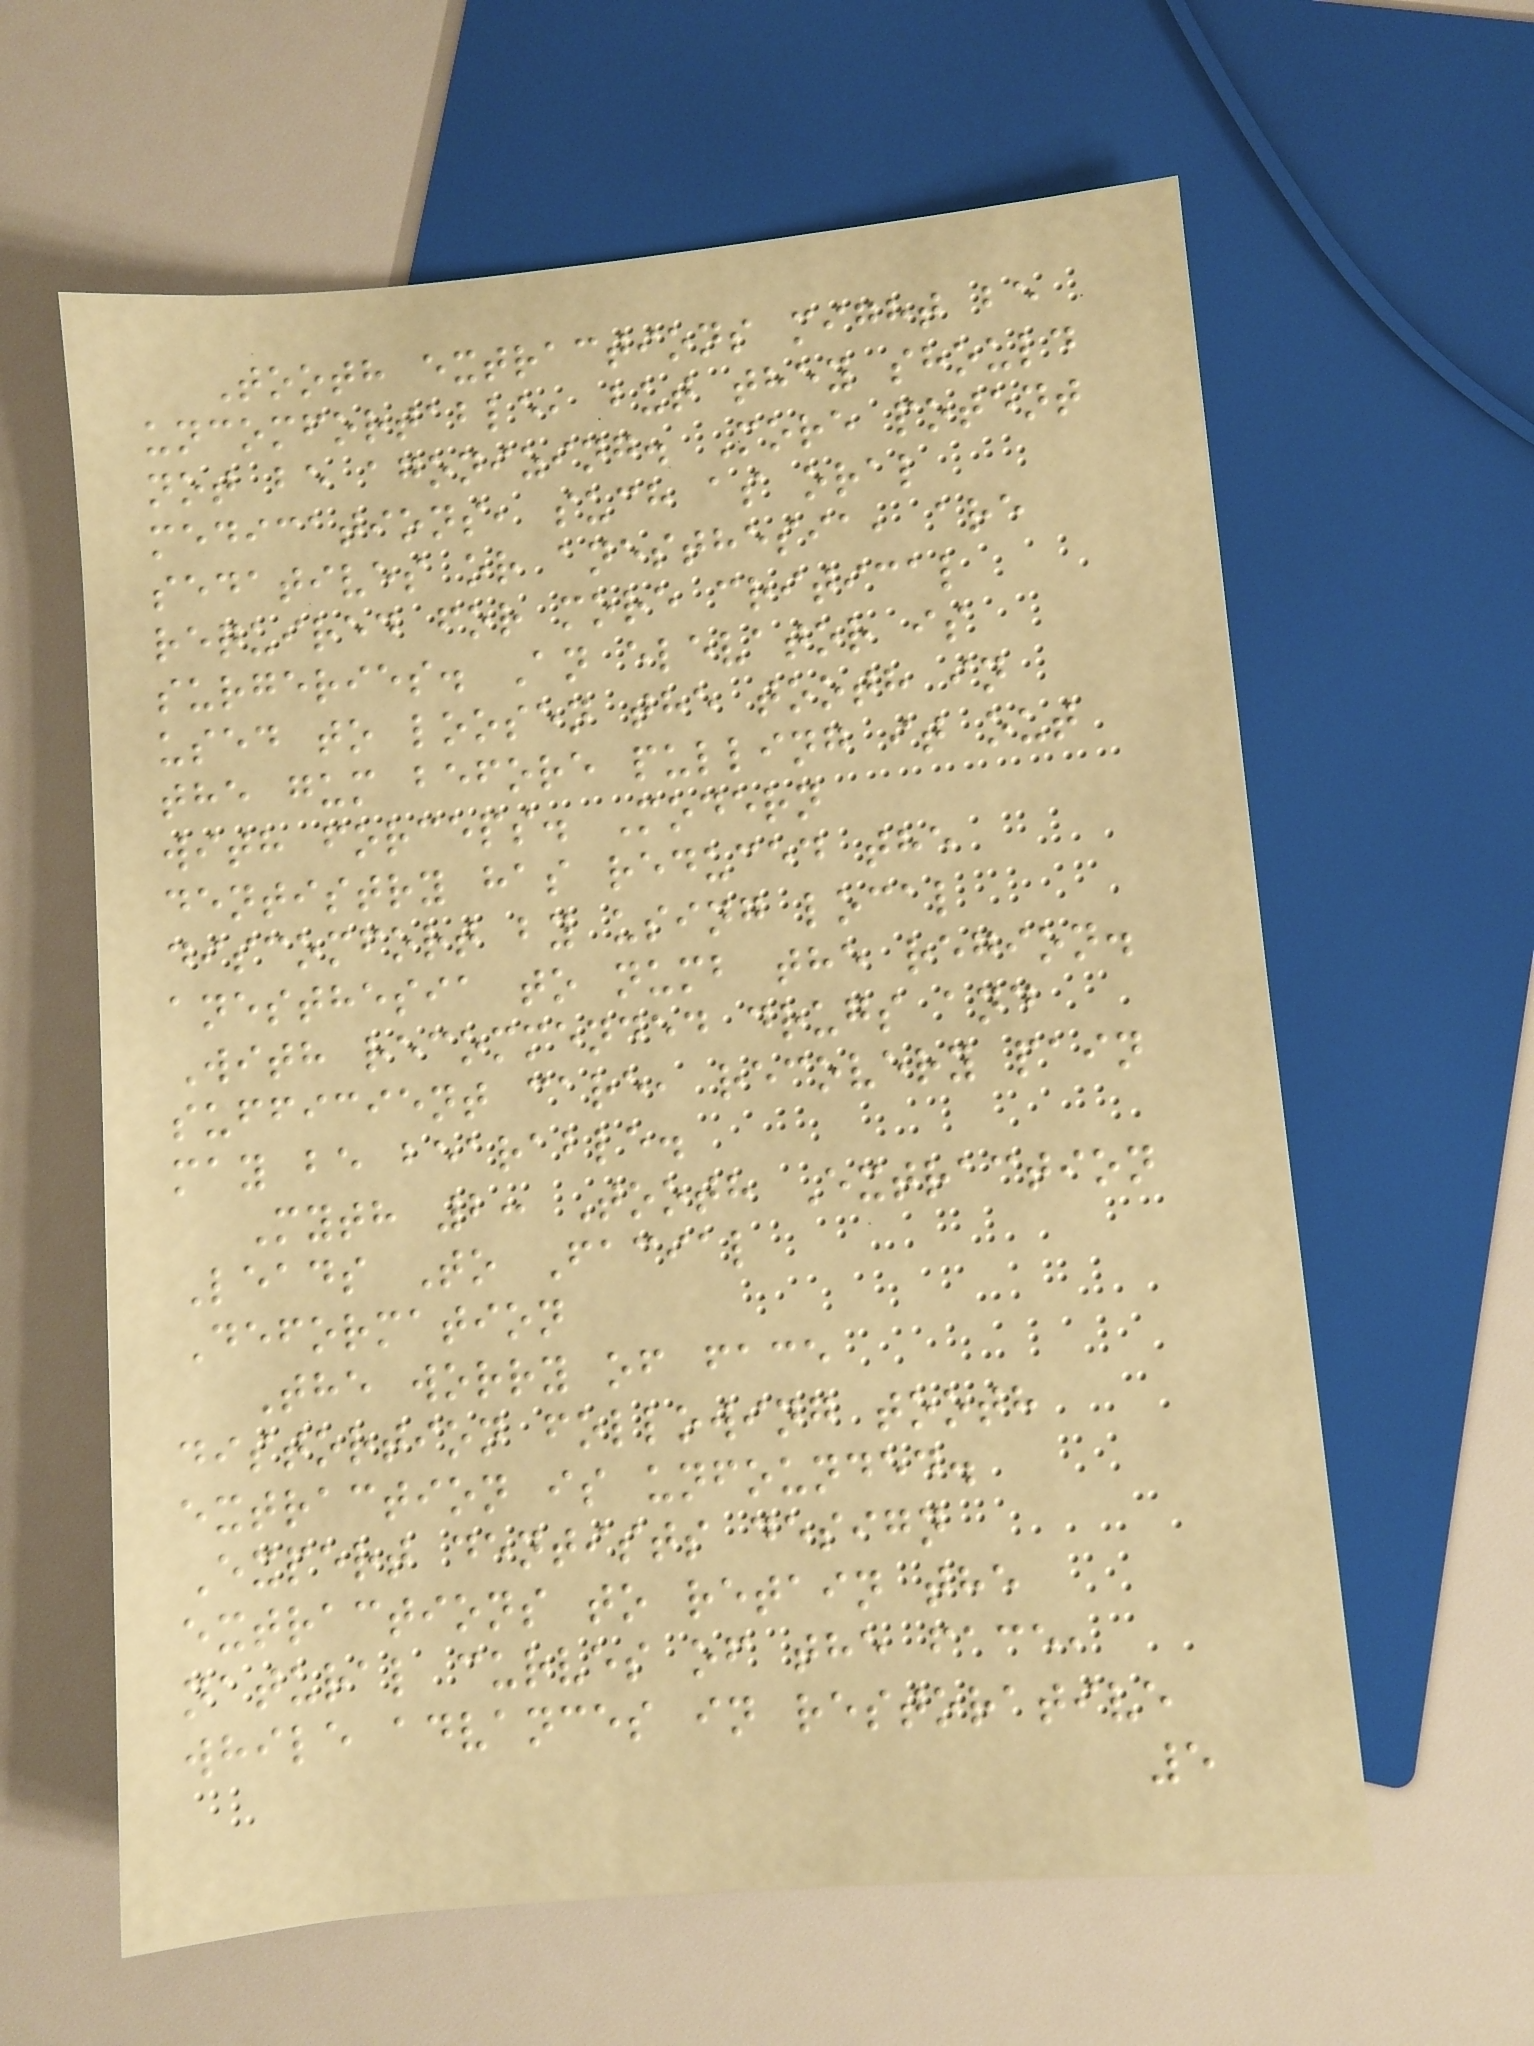Tooth extractions might be
uncomfortable, but they should
not be agonizing. More potent
medications, such as oral
sedatives or anesthesia, are
required for more critical
surgeries. An elevator is
used to loosen the tooth in
the gum before pulling it out
with forceps. Modern
dentistry has reduced the
discomfort by using local
anesthesia to numb the region.
With recommended drugs and
sufficient care, recovery pain
may be bearable.
Myth 2: Tooth Extraction
Leads To Facial
Deformation
The worry of face
distortion following tooth
extraction is unfounded.
Expert dentists design
extractions to retain the
natural curves of the face,
while advances in restorative
5
